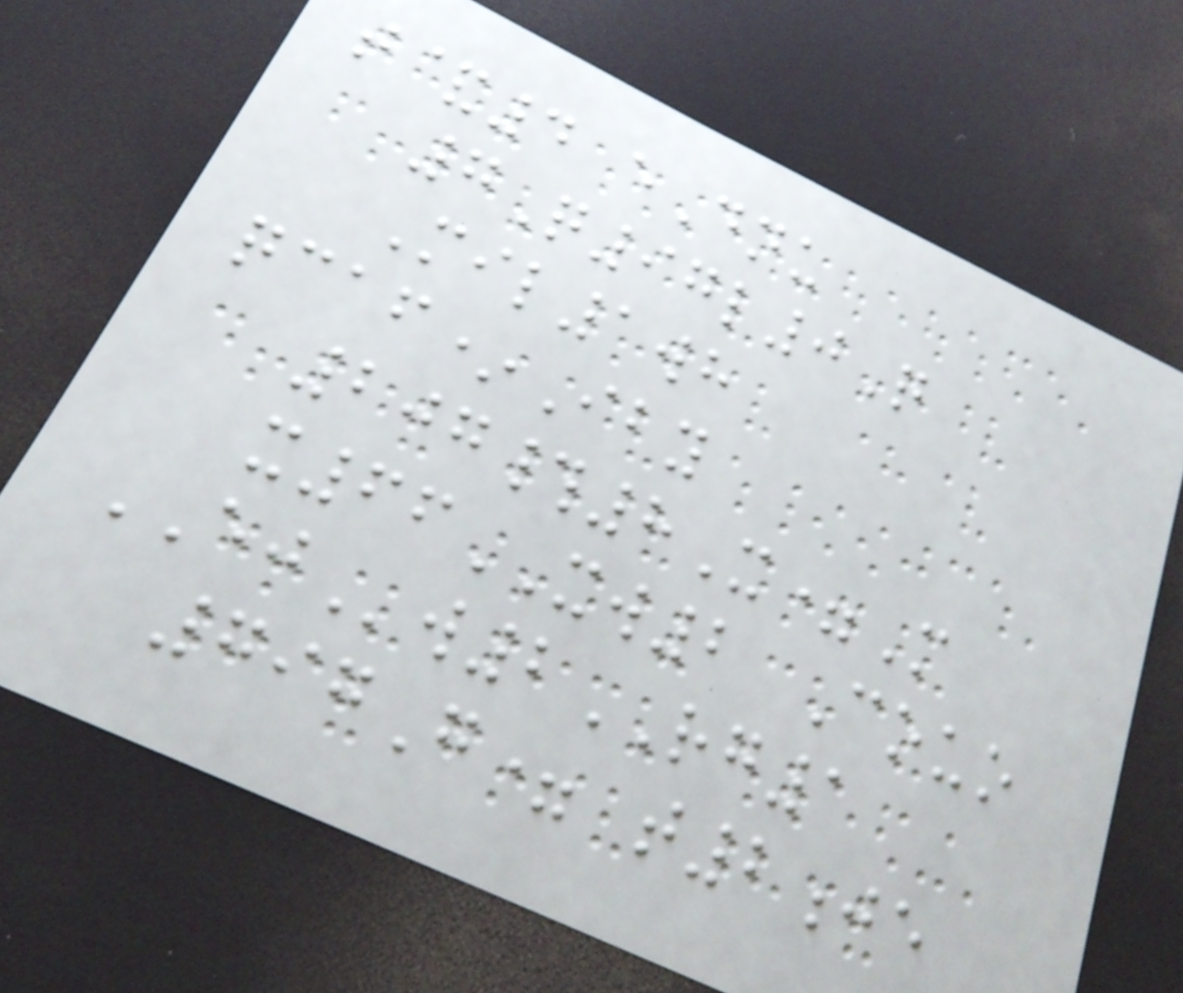t&4 eDnu
7Q97l0Q
Mil1wh
qcaf*Iby
207#8X=M
x66XW2 Couo
EJw2RG1
797G= t2je
